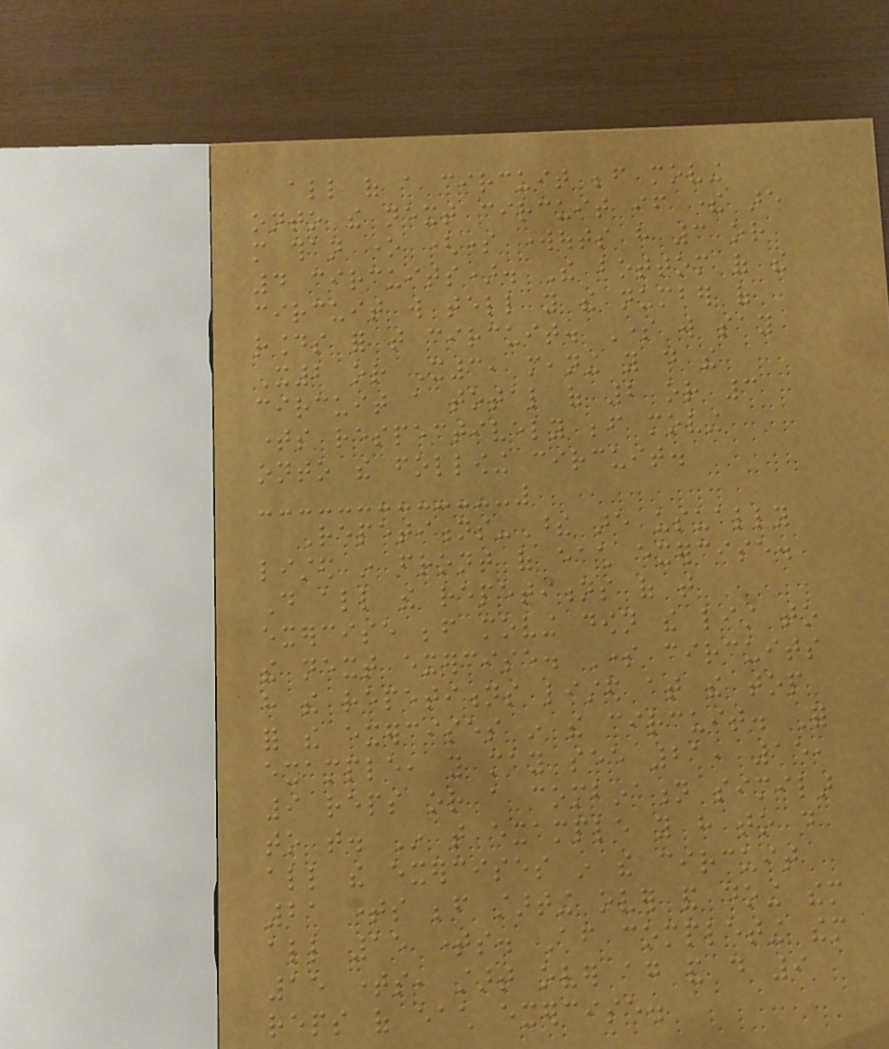all of a circuit before moving
onto the next circuit if there are
more than one (some workouts have 3 or
4 circuits). The bottom of the
circuit will tell you the number of
rounds for that circuit. Some will say
X2 or X3, meaning you do the
circuit a total of 2 or 3
times respectively before moving
onto the following circuit.
Repetitions-These are usually
listed in front of each exercise.
Do all the repetitions of that
exercise before moving down the list to
the next exercise. Some circuits
have the repetitions listed at the top
for the exercises in the circuit. For
example, you may see 21, 15,
9 reps or a combination similar
to that. In that example you have to do
all the exercises in the circuit
21 times before starting over and doing them
all 15 times. After completing them
15 times, start over again and do 9
reps of each exercise.
